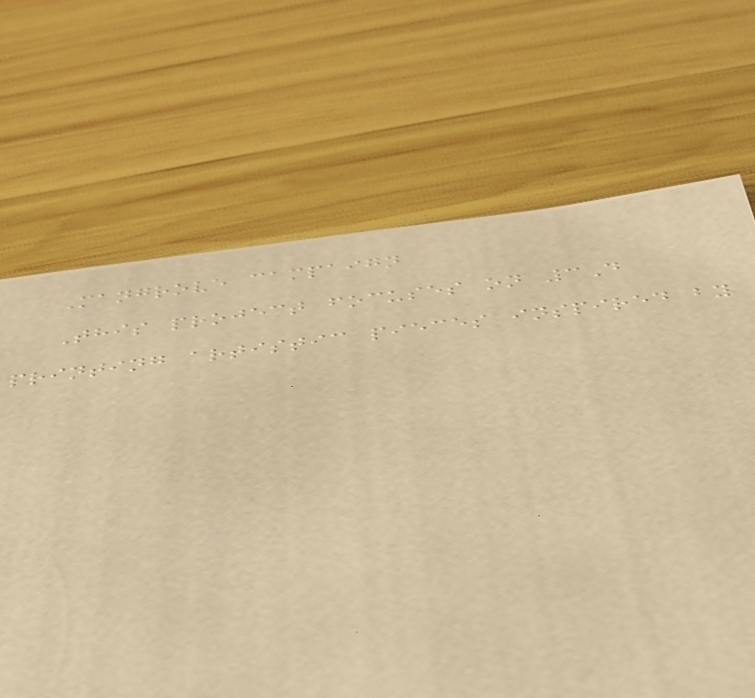Mangrove campaign
This project focuses on 3D
printing artistic pieces inspired by
